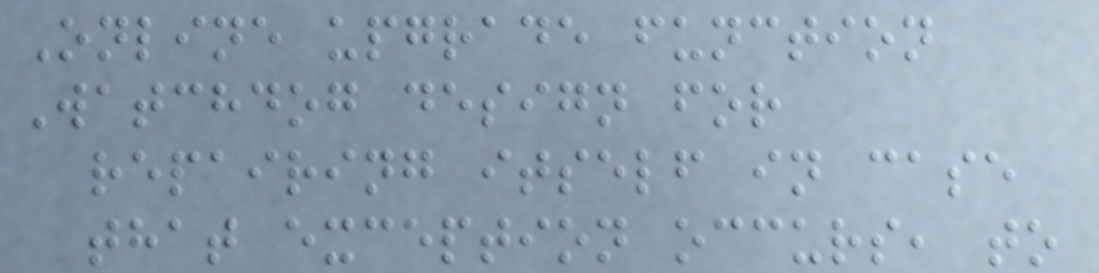Online upgrade function
Watchdog design for
repairing itself in case
that exception occurs, to
